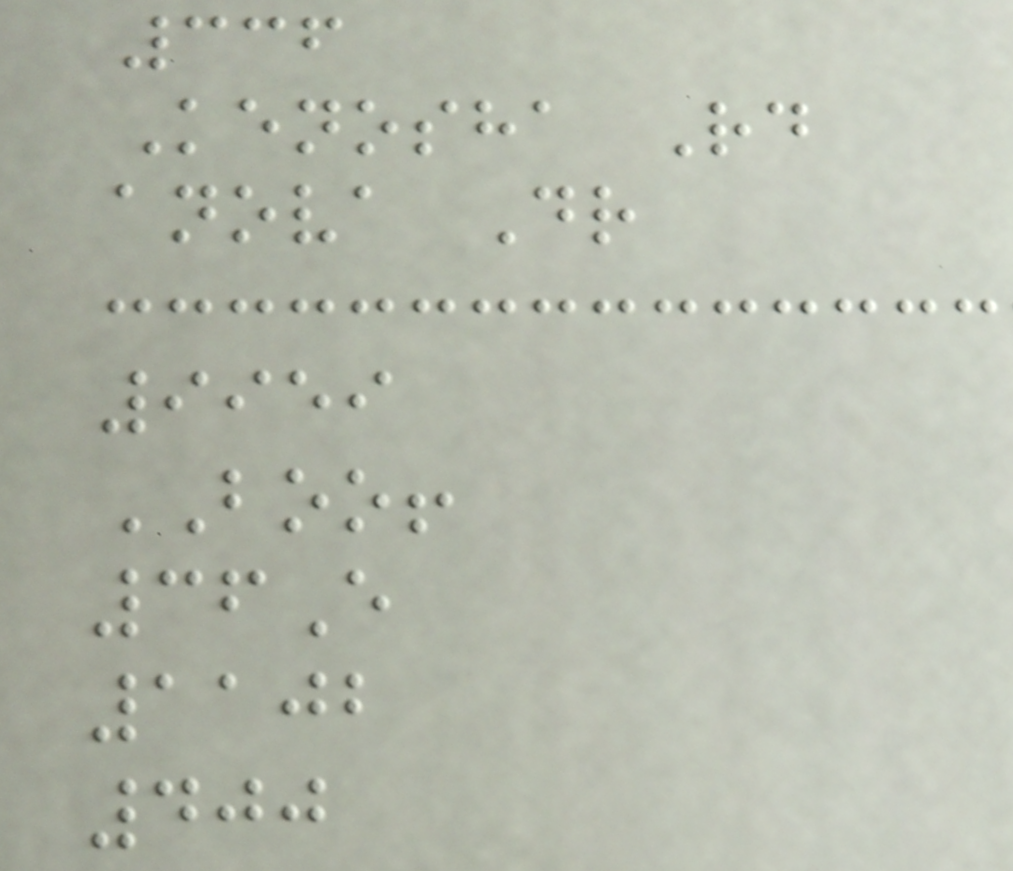336
Kenosha Rd
anova Dr
9959
BOO!
36E
1102
400
